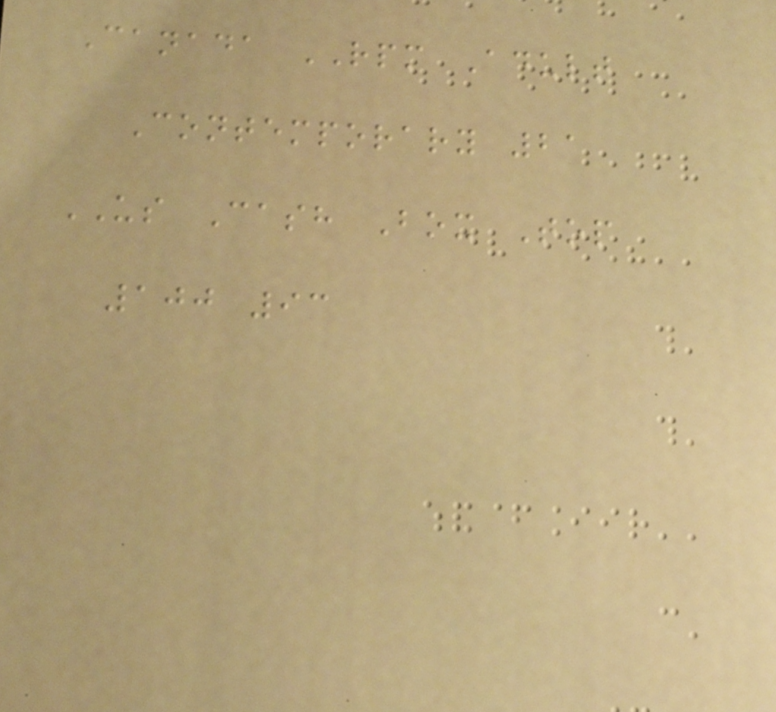Canada RPM Adult
Contemporary 21
US Cash Box Top
100 93
